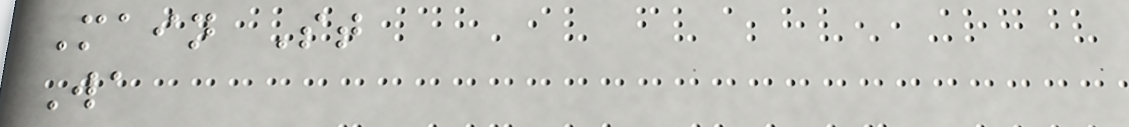Main St
Wa
